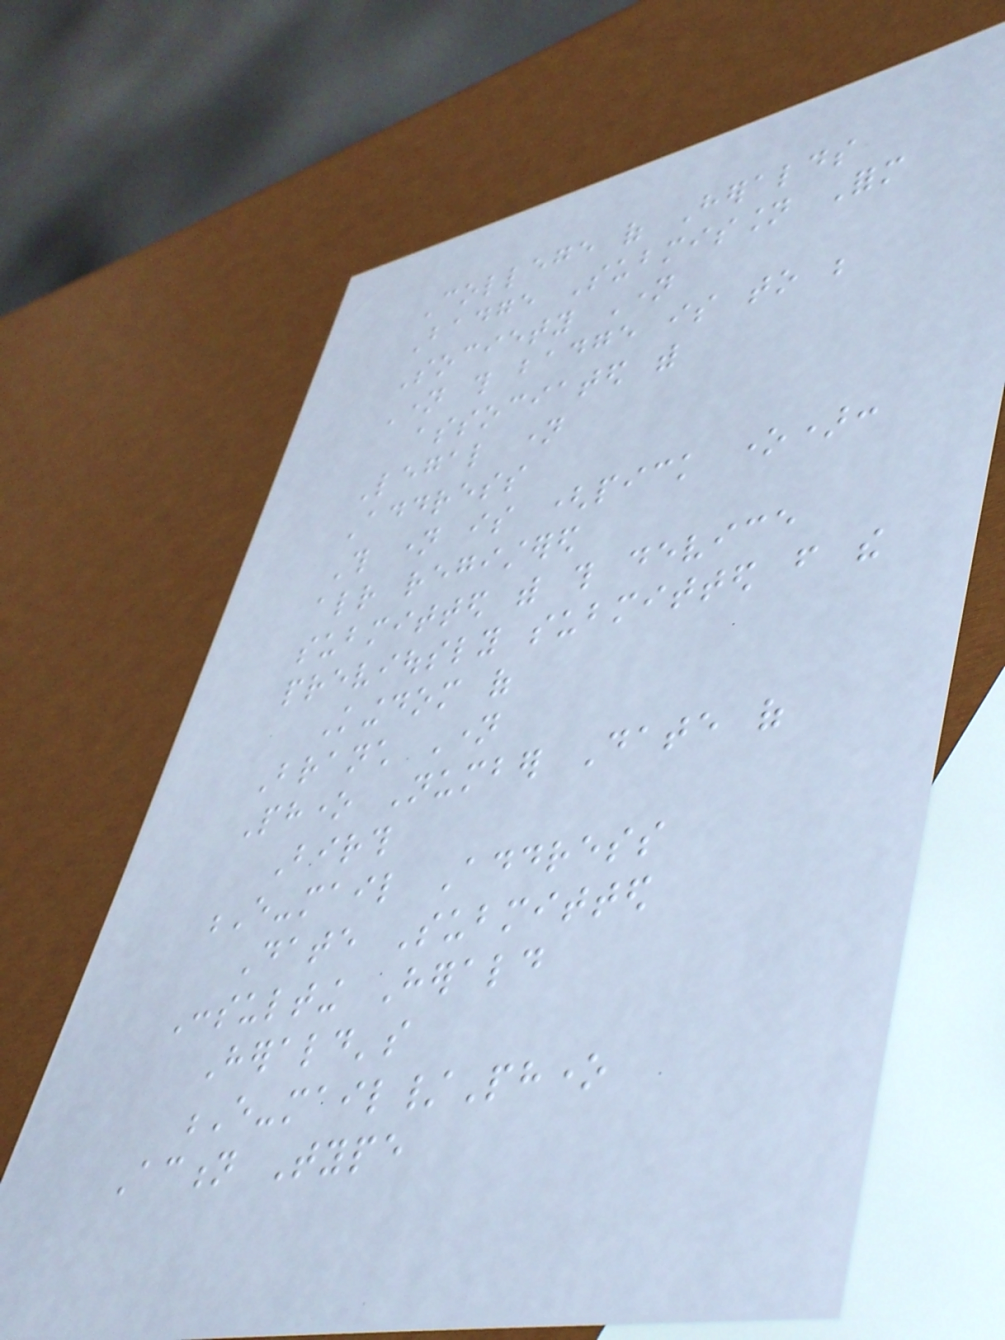College of Heralds
Badge Submission Form
Society Name
Name this badge is to be
associated with
Legal name
Address
This name is (pick one):
already registered
submitted with this device
previously submitted from the
Kingdom of
Branch Name
Phone Number Date of
Birth
E-mail Address
Date Submitted
Consulting Herald
Herald's
E-mail/Phone
Action Type
